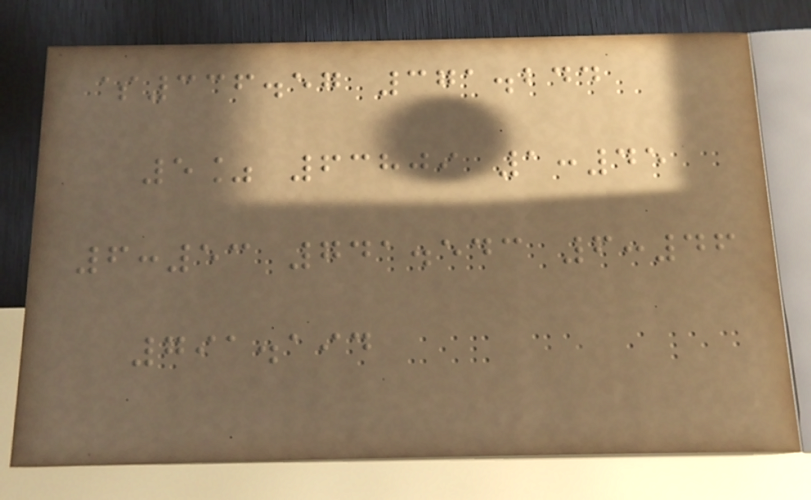$336.57 371.244
5% 63809 1:45
6:53 741.543 6:46
791.194
